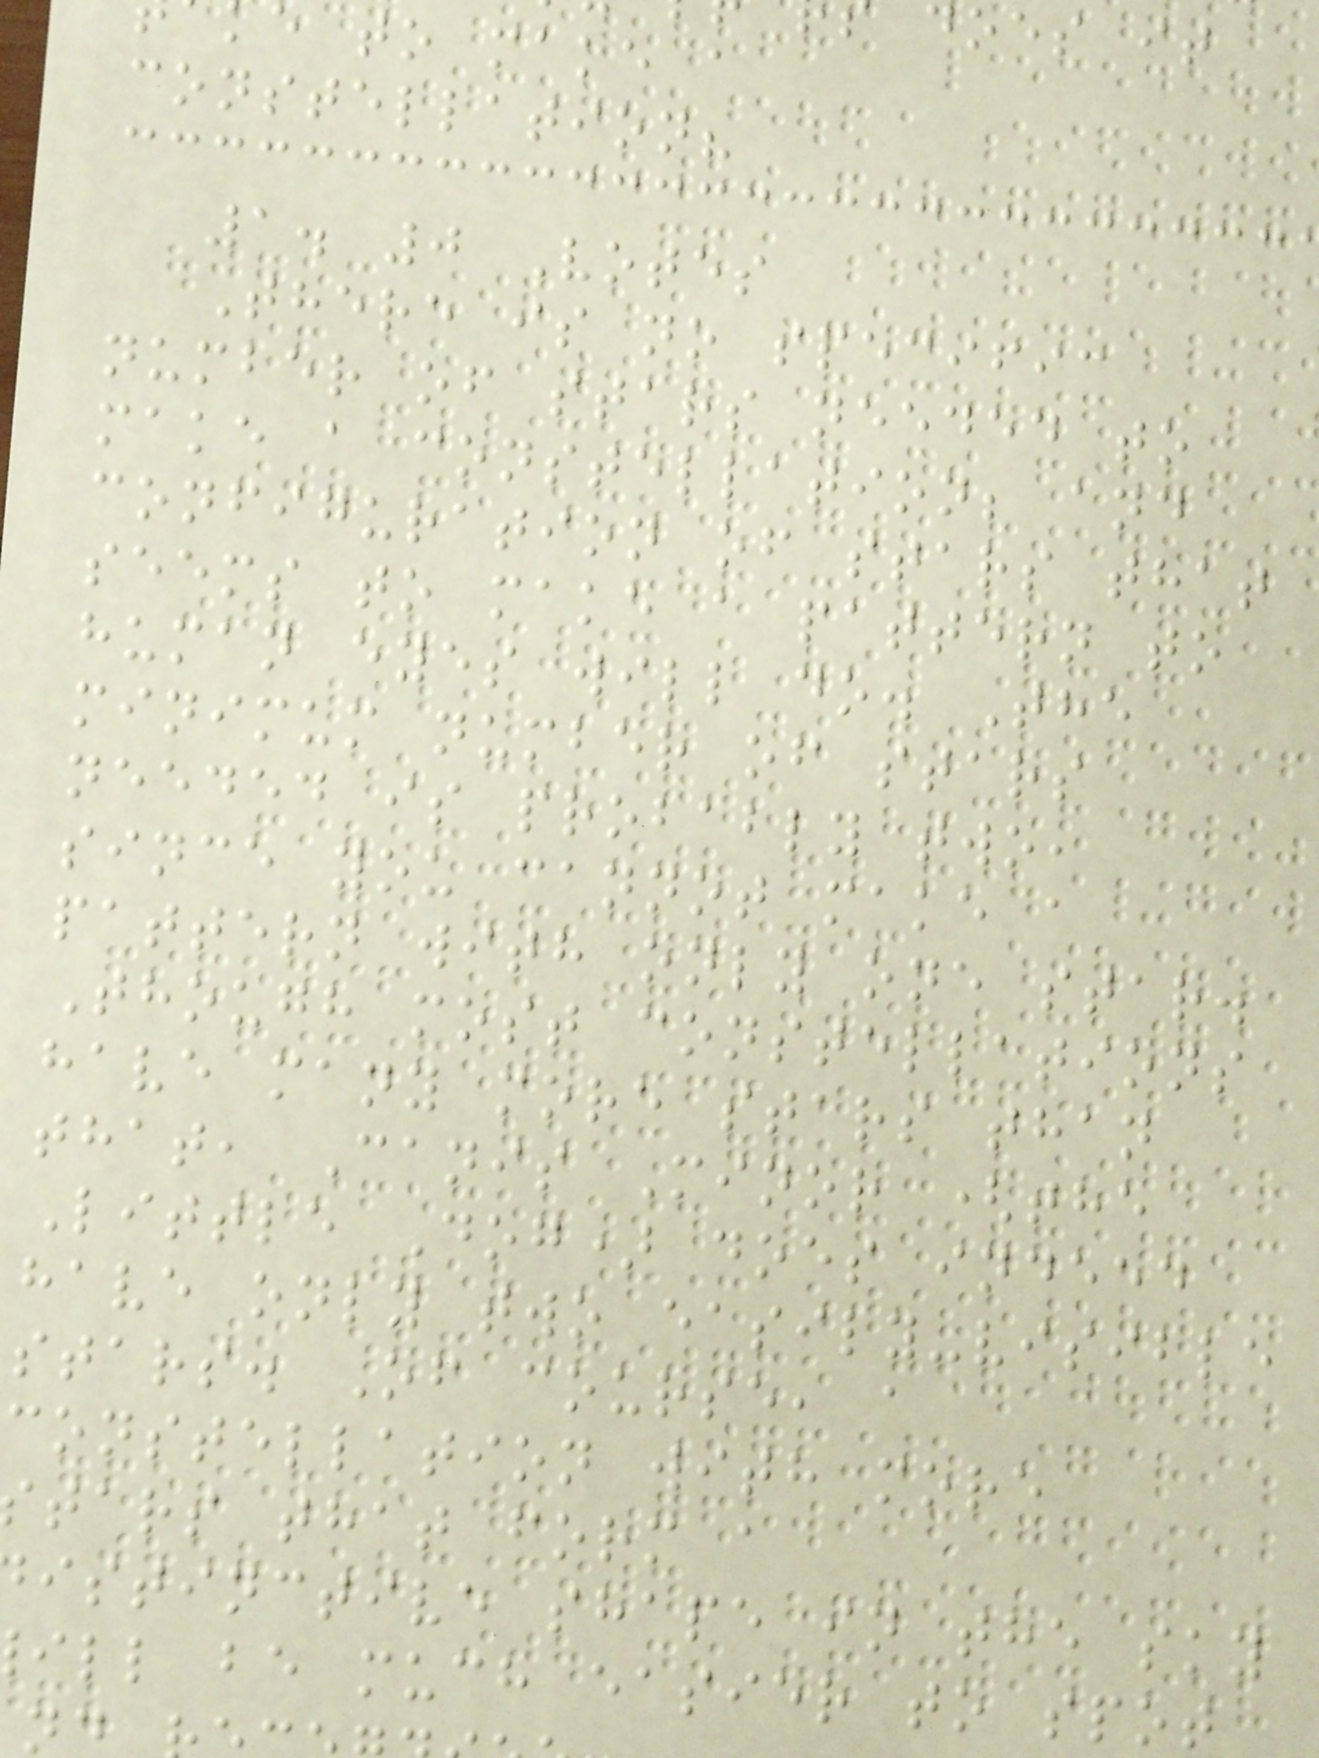does it
e to make a
constellation?
1. 0 Votes
There is no specific
number of stars needed to
make a constellation; and
configuration of stars that
seems to make a pattern to
human eyes will do. The
minimum number of stars
needed is probably two,
since you cannot make a
pattern with only one star.
Though most constellations
have many more stars than
that, Canis Minor (the
Little Dog) does indeed
have only two easily-visible
stars. Of course, a
constellation with more
tars that form a
istinctive shape in the sky
ill be much easier to spot
